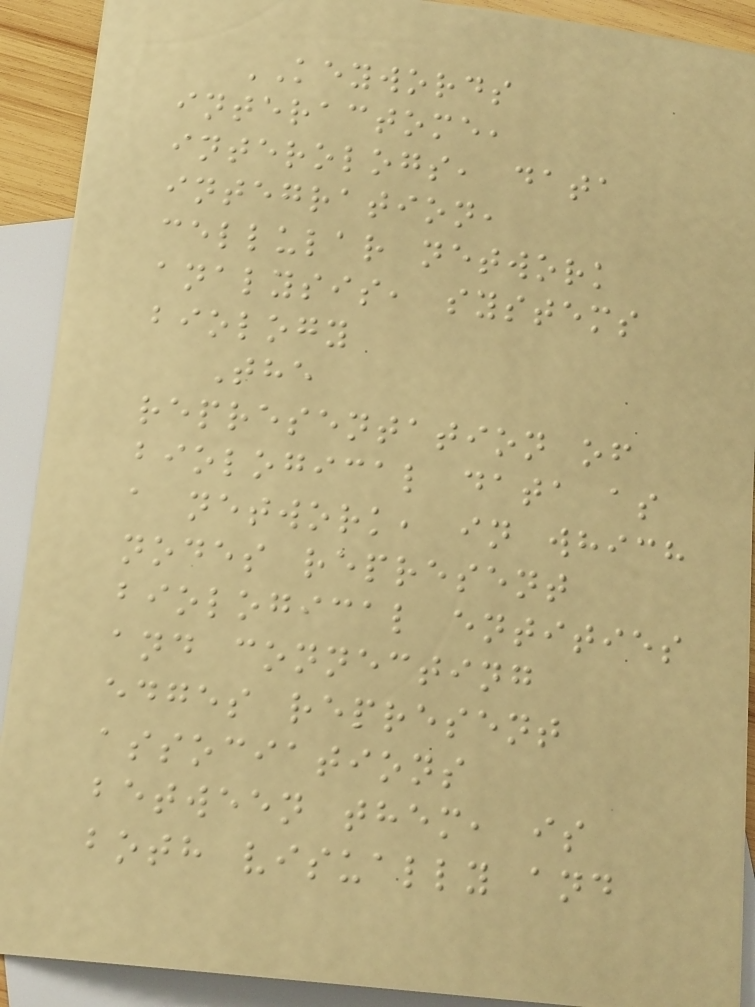KEYWORDS
interactome,
interologs, data
integration,
cellular network
analysis, systems
biology
The
representation of
biological data as
a network, in which
nodes represent
biological entities
and connecting
edges represent
associations
between them, is
both visually and
